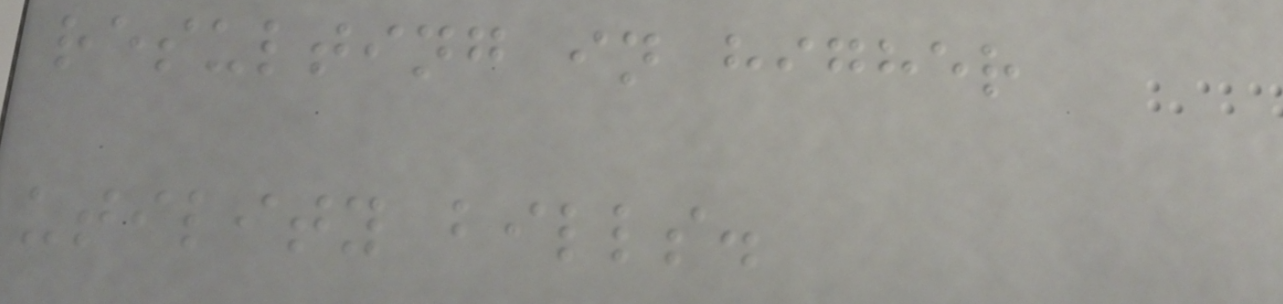resulting in higher
utility bills.
